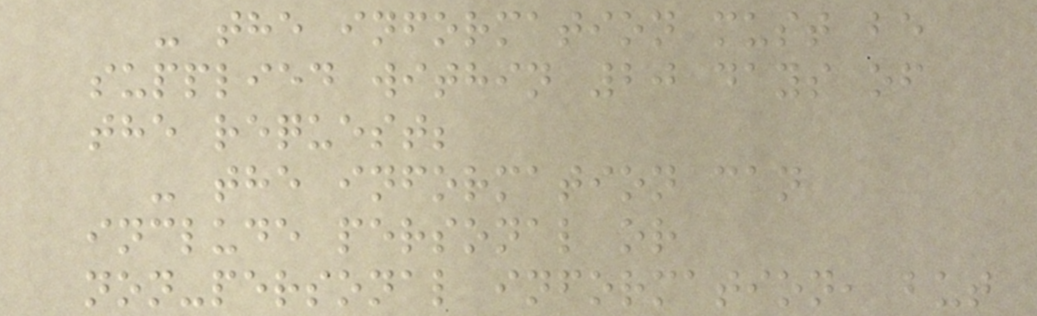- the information must be
supplied within 20 days of
the request;
- the information can
include personal or
non-personal information, but
